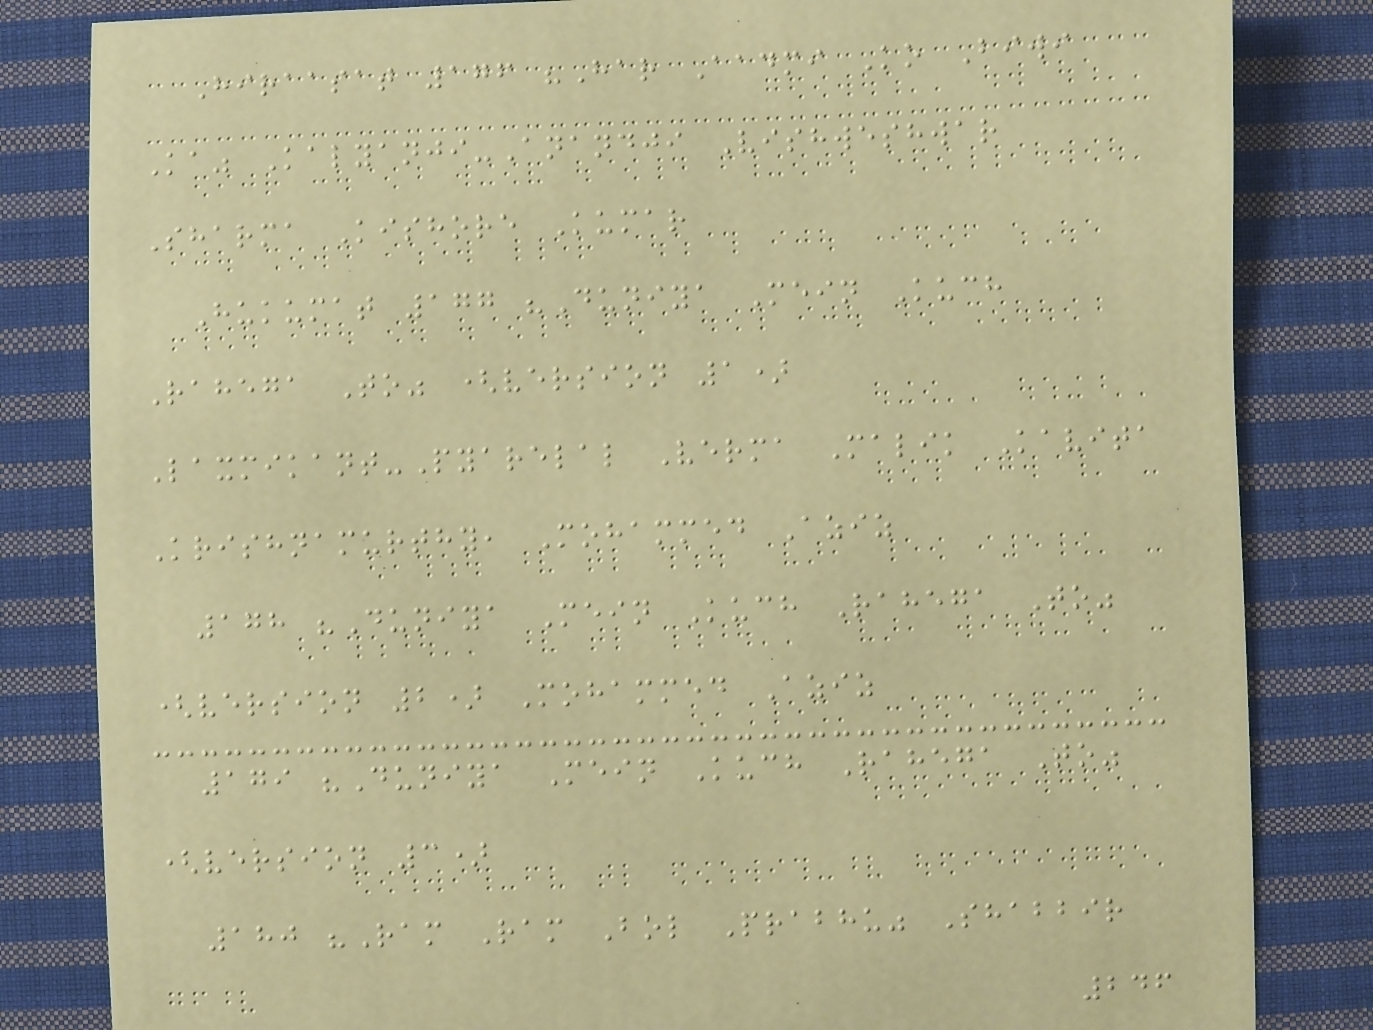Hiraasat 176 "Har Aadmi Ko Biwi
Ka" Kalyanji-Anandji Vishweshwar
Sharma Kishore Kumar
Hukumat 177 "Duniya Mein Kuch
Rahega To" (version 1)
Laxmikant-Pyarelal Verma Malik Kavita
Krishnamurthy, Mohammed Aziz
178 "Duniya Mein Kuch Rahega To"
(version 2) Mohammed Aziz
179 "Duniya Mein Kuch Rahega To"
(version 3)
180 "Ram Ram Bol Prabhu" Shabbir
246
